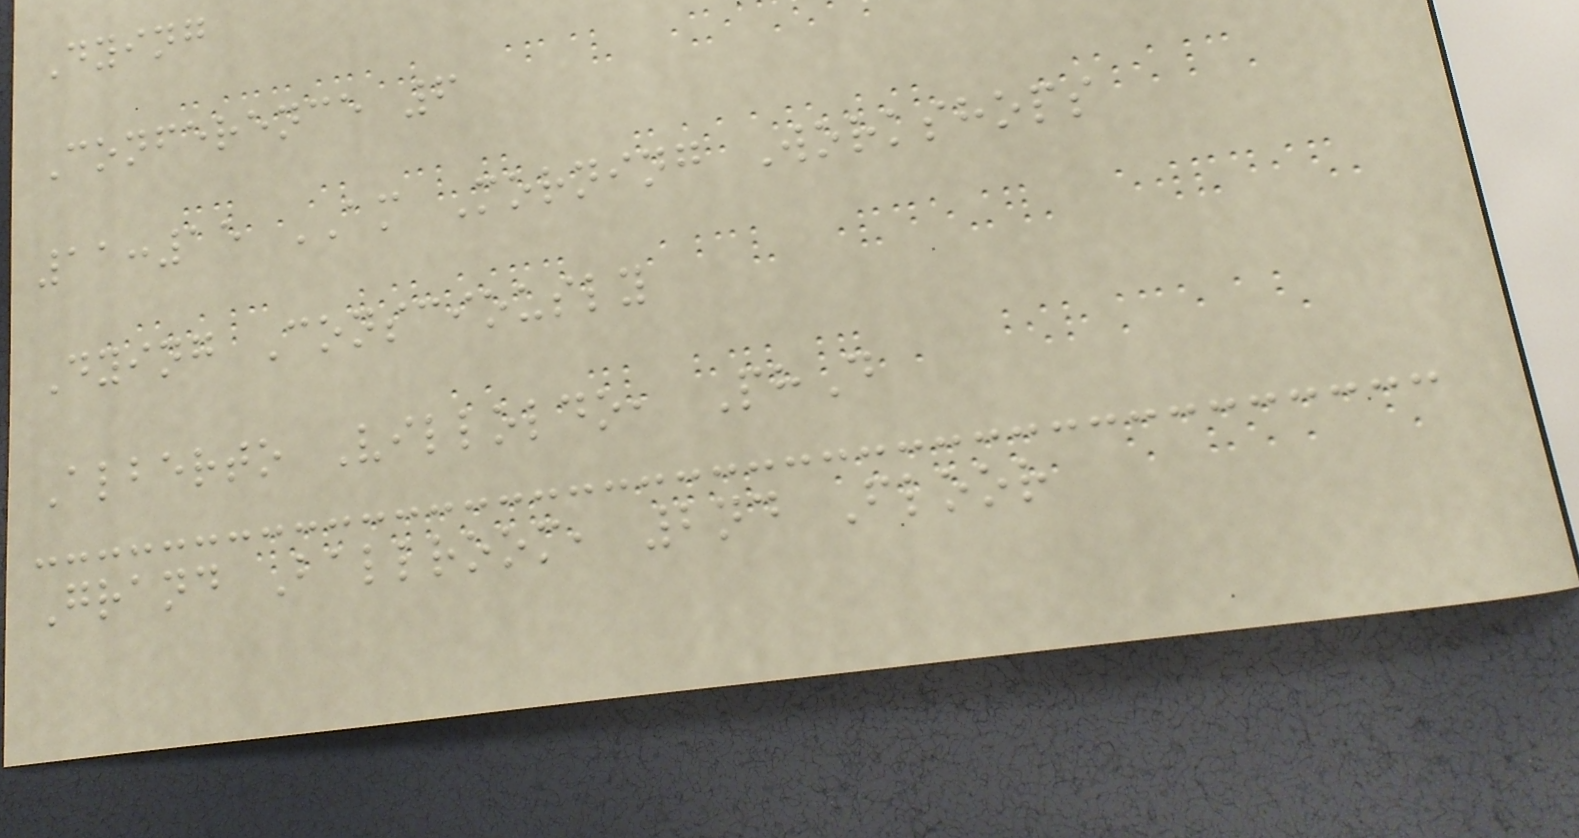Dying
Conference 6
11:15 AM Morning Workshops
Dying Consciously
Alberto Villoldo, PhD
Grand Ballroom, 2nd Floor
